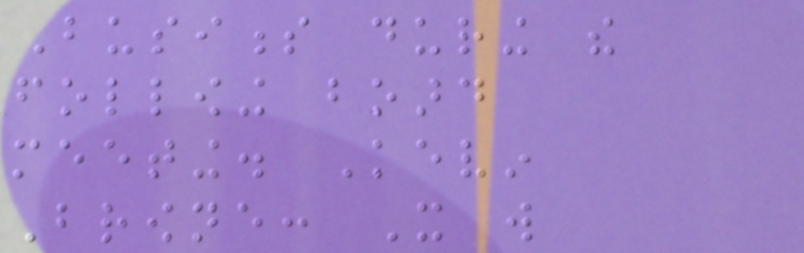Business during the
following board
meeting. Kevin
Browne: It will
